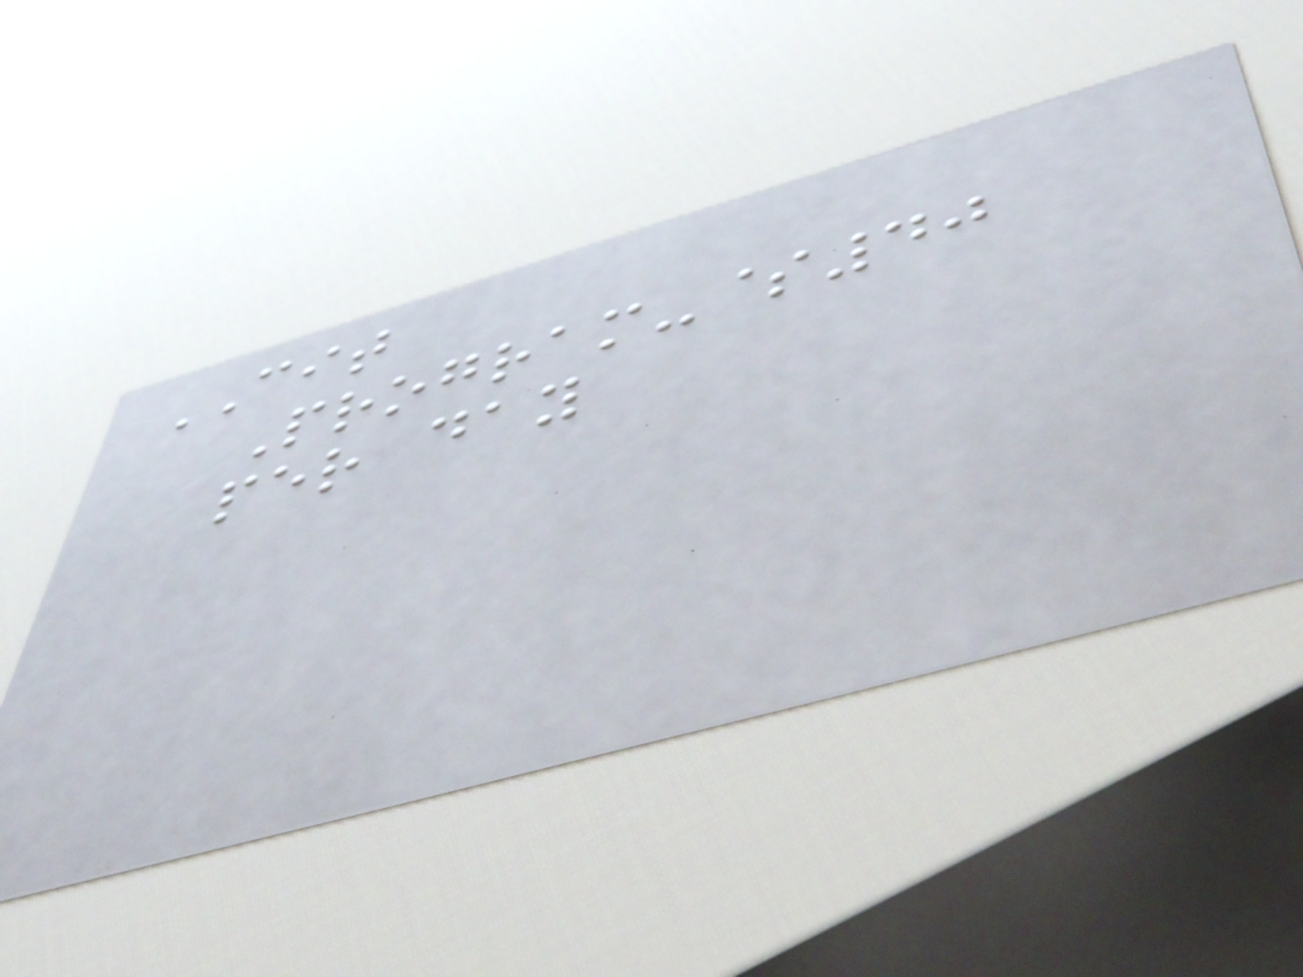CIT
Program-$40
per day
